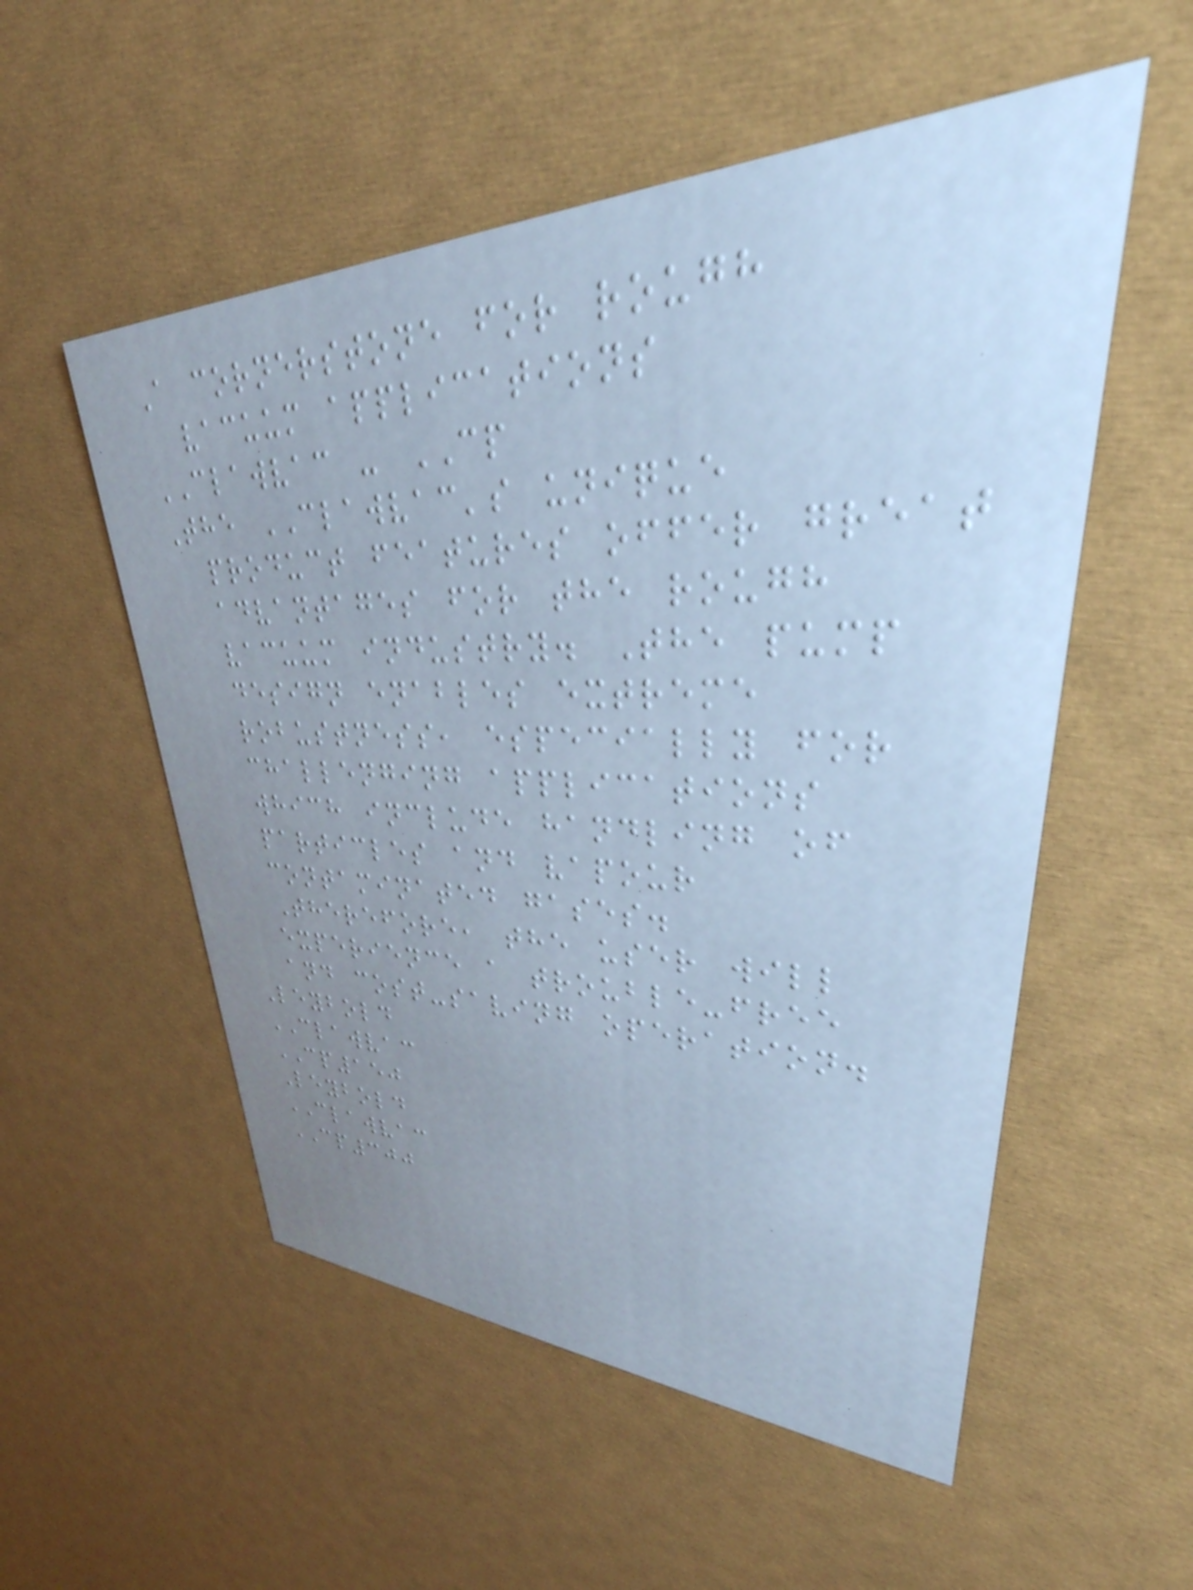A cornerstone for rough
vacuum applications
CLAWVAC - CP
The CLAWVAC's unique
product features offer great
advantages for the rough
vacuum industry. The pump
design enables extreme
robustness, especially for
challenging applications
which include handling of
particles and vapour
contaminated gases.
Therefore, the user will
experience a trouble-free
and cost-saving operation.
Leybold
CLAWVAC
CP150
Leybold
CLAWVAC
CP300
